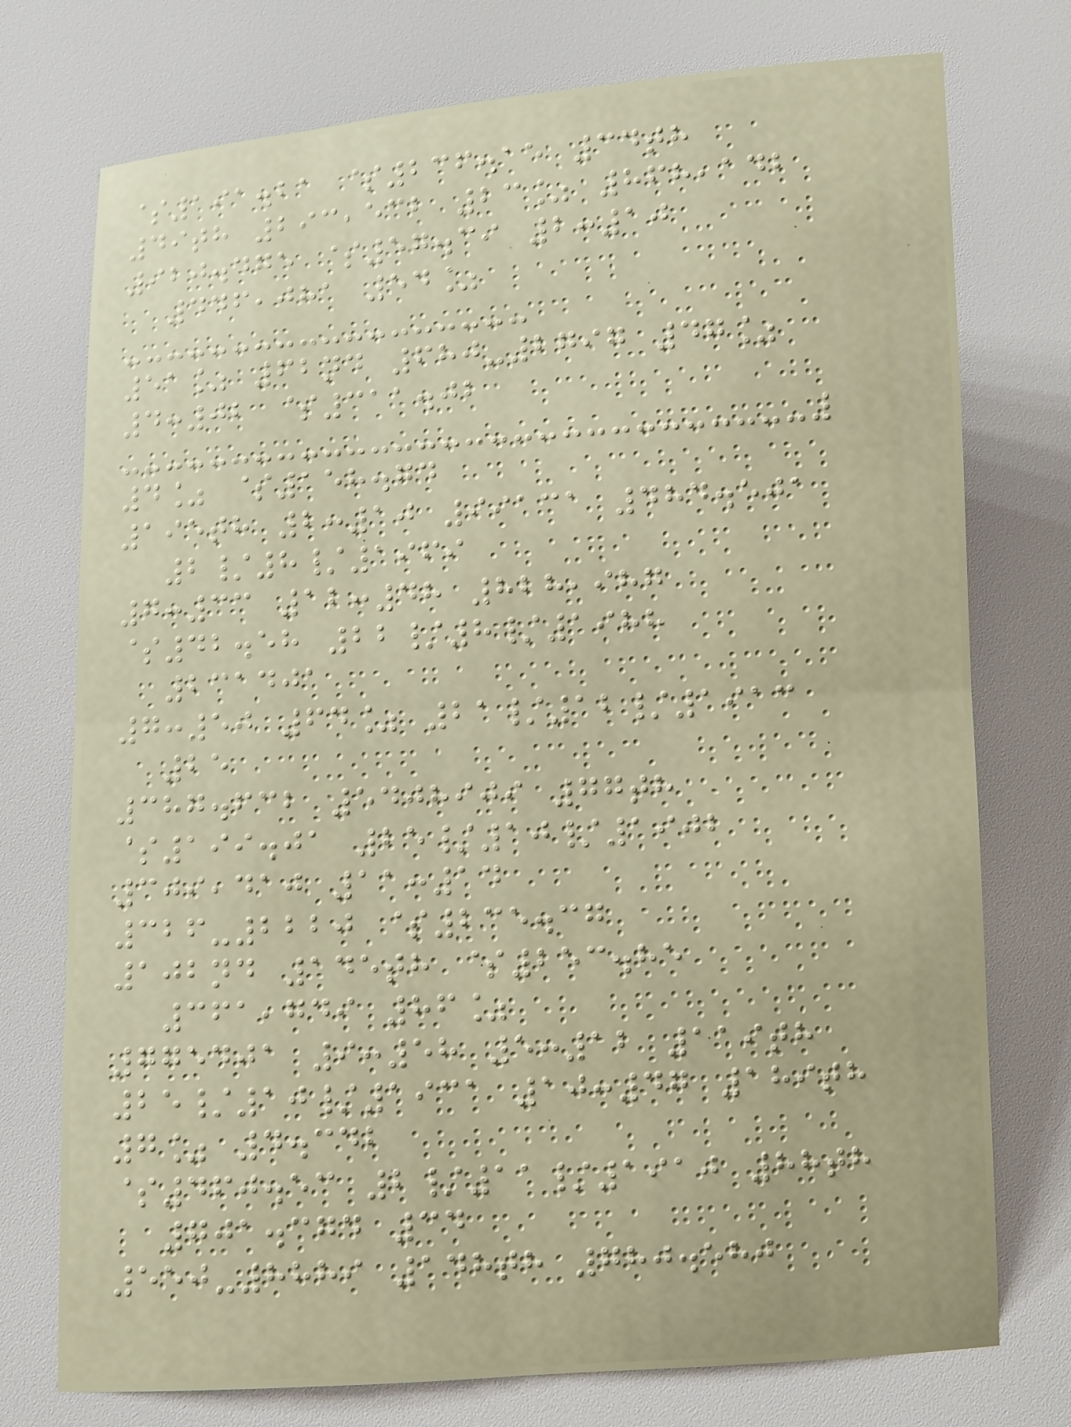$191.21 $236.15 34th
49th 293,532 23% 868,142
920.475 $57.39 2:10
446,081 54%
51% 62nd 680-2797 47%
4:02 $311.02
4% $158.74
195th 2:10 99131 484.501
2/8/1969
7:33 12:48 828,987
$42.58 22/8/1988
231401
7:50 64% 21/12/1913
25
387.632 5408909 77th
$199.01 25/10/1902
309,410 11:14
326-2220 $235.37
102nd 145th $253.85
361,749 86%
775401 9:58 5:12 119th
25/10/1931 10:47 189th
7% 4.342
$460.53 2/11/1910 88th
701.374 34
550-8889 148th 780.580
